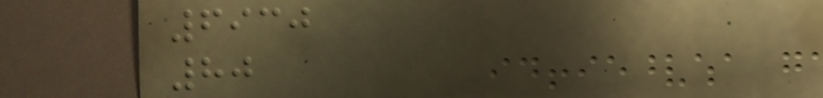6930
80
